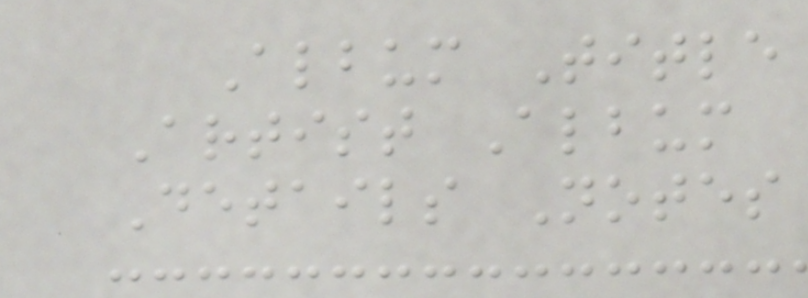Album Title
Artist Album
Details Notes
